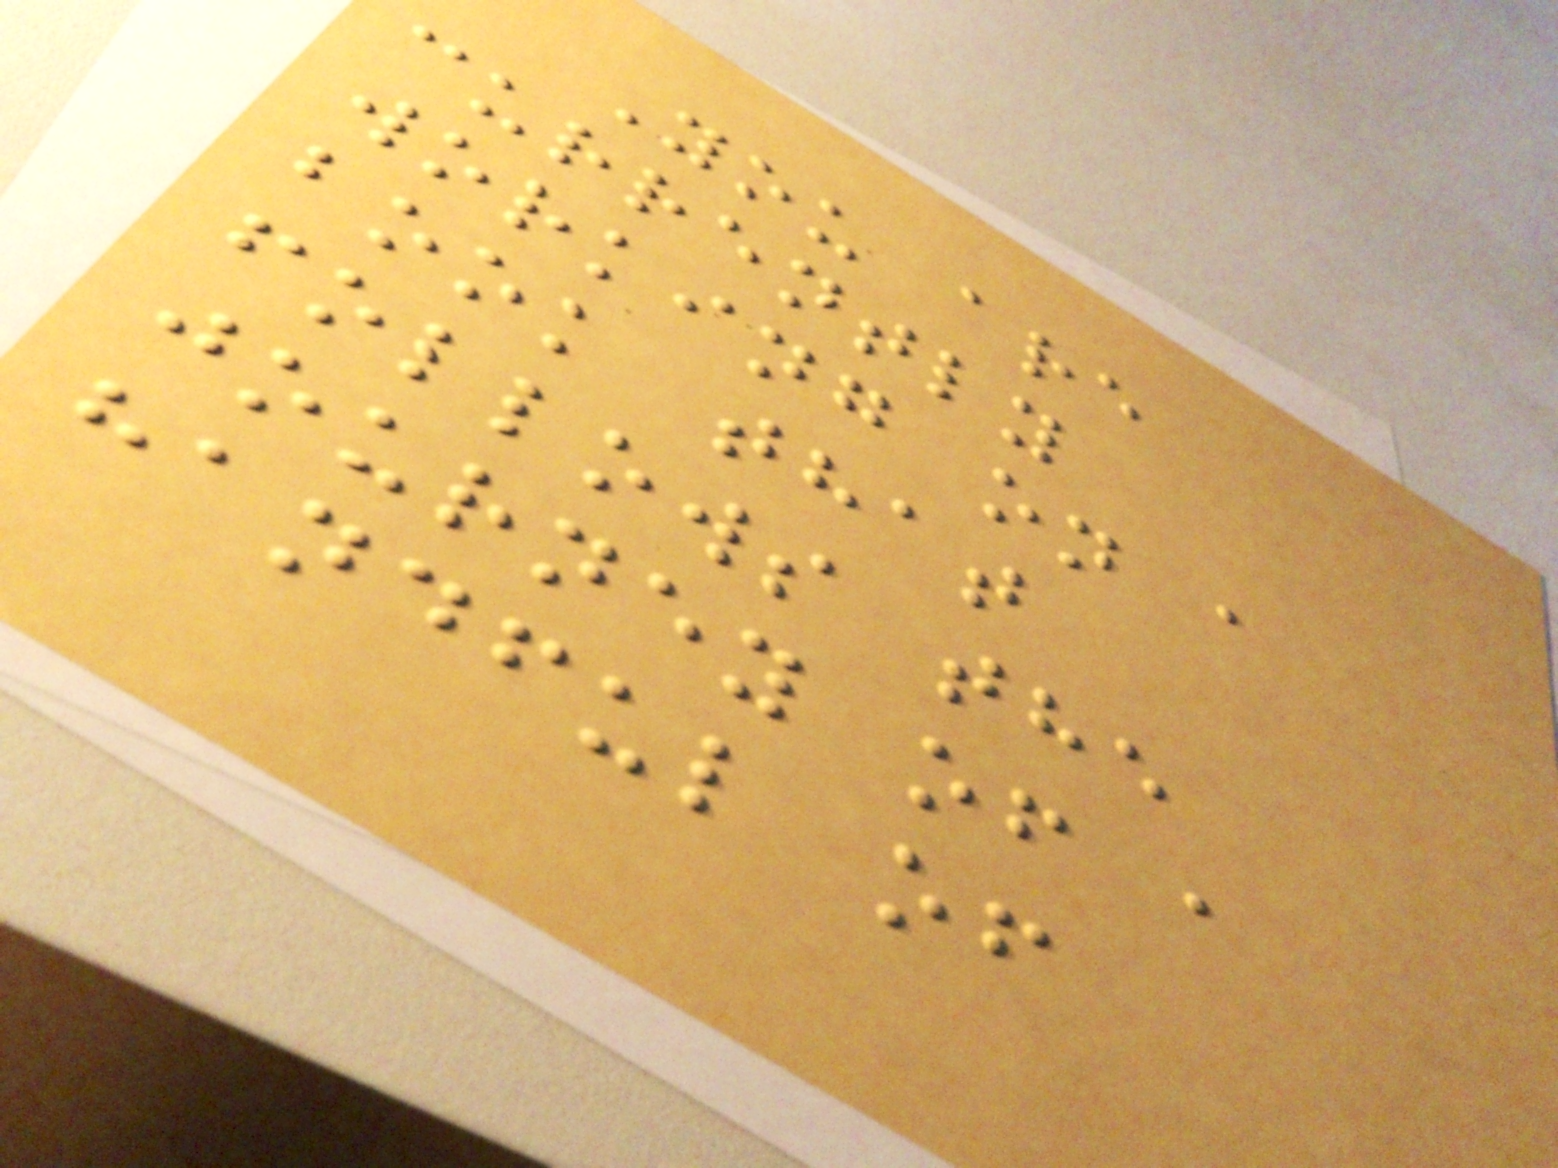You are
currently
working on a
book that
follows the
journey of a
handful of
